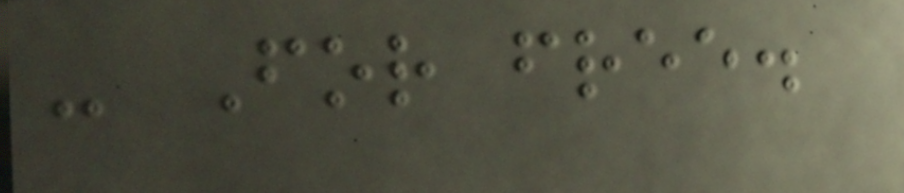- For free.
